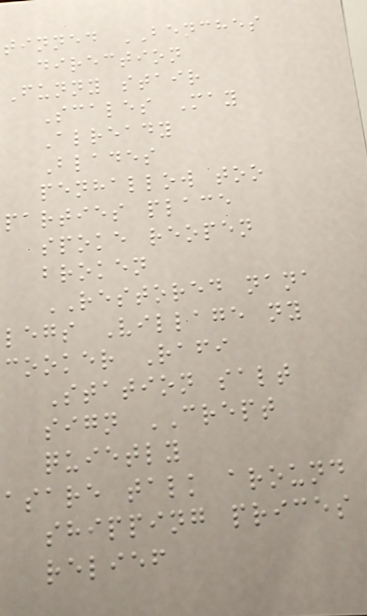tinned BENCHES
direction
Funny stair
Scales May
Already
Blades
penhallow too
parties place
spoke reopen
broken
RESTORED nana
legs Village ny
cooker Rafi
Station salt
sign CREPT
quietly
asare talk around
shipping prices
relief
